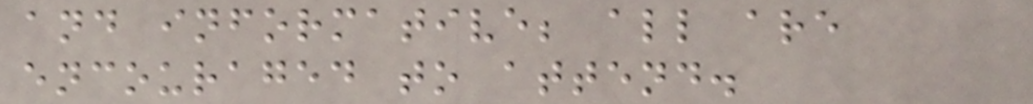and informative; all are
encouraged to attend.
